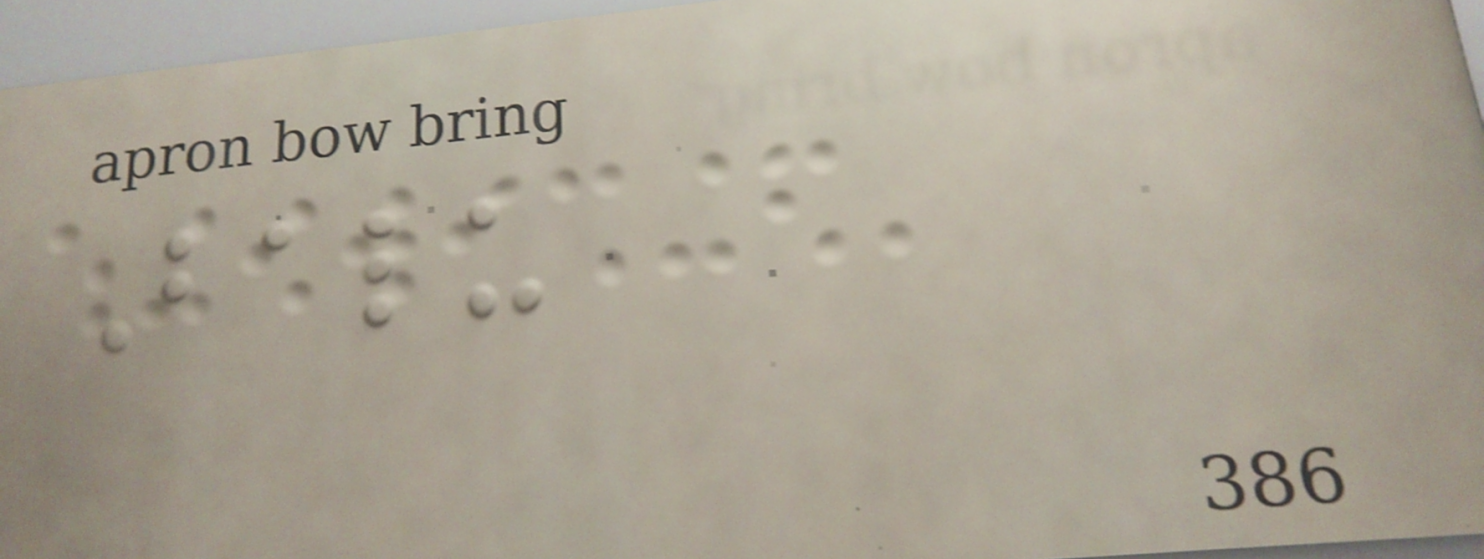Balu
